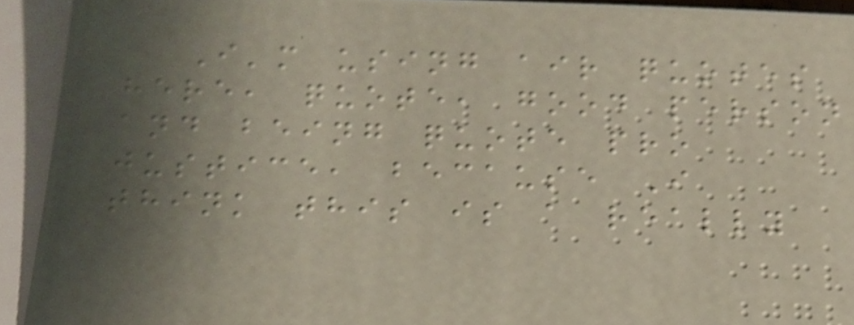I'm using air quotes
here, quote, good person
and being quote pro
justice, because I
think this is a really
